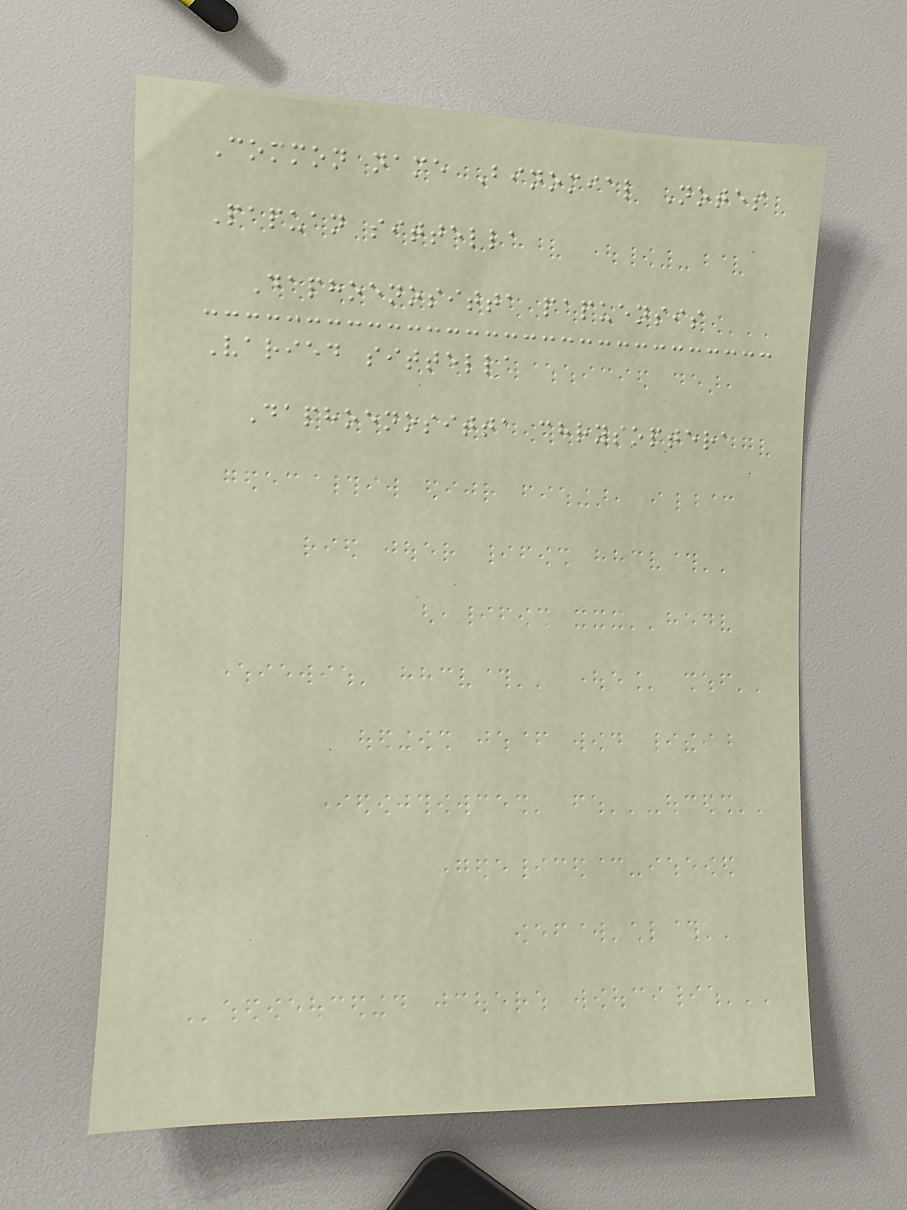Common name Binomial Notes
Papuan sittella
Daphoenositta papuensis
Varied sittella
Daphoenositta chrysoptera
